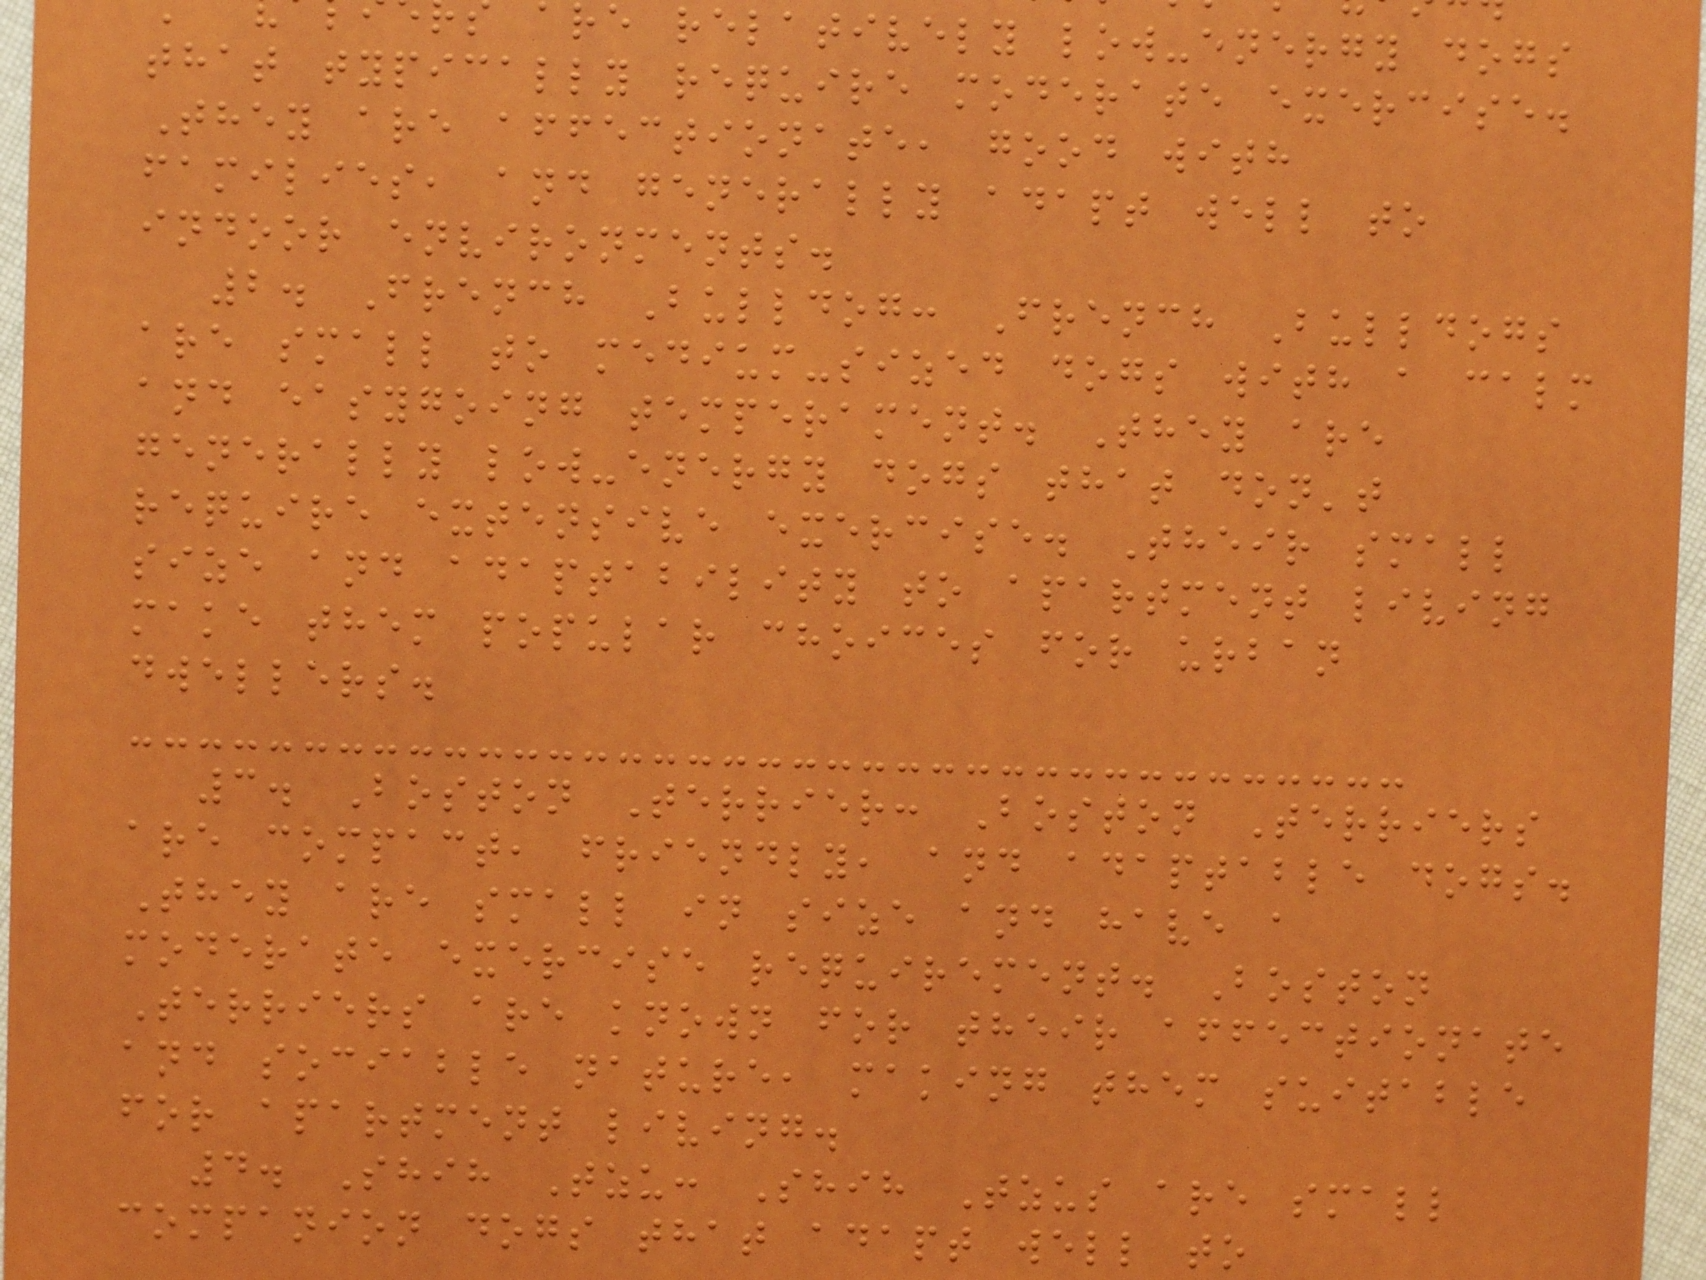are relatively low-energy dogs
that typically require moderate exercise.
They are affectionate, good with
families, and generally adapt well to
indoor environments.
2. French Bulldog: French Bulldogs
are small to medium-sized dogs with a calm
and easygoing temperament. They are
generally low-energy dogs that don't
require extensive exercise. Their small
size and adaptability to apartment living
make them popular choices for urban
dwellers.
3. Boston Terrier: Boston Terriers
are compact, friendly, and adaptable dogs.
They are small in size and have a
moderate exercise requirement. Boston
Terriers are known for their affectionate
and sociable nature, making them suitable
for apartment living.
4. Shih Tzu: Shih Tzus are small
companion dogs that adapt well to
